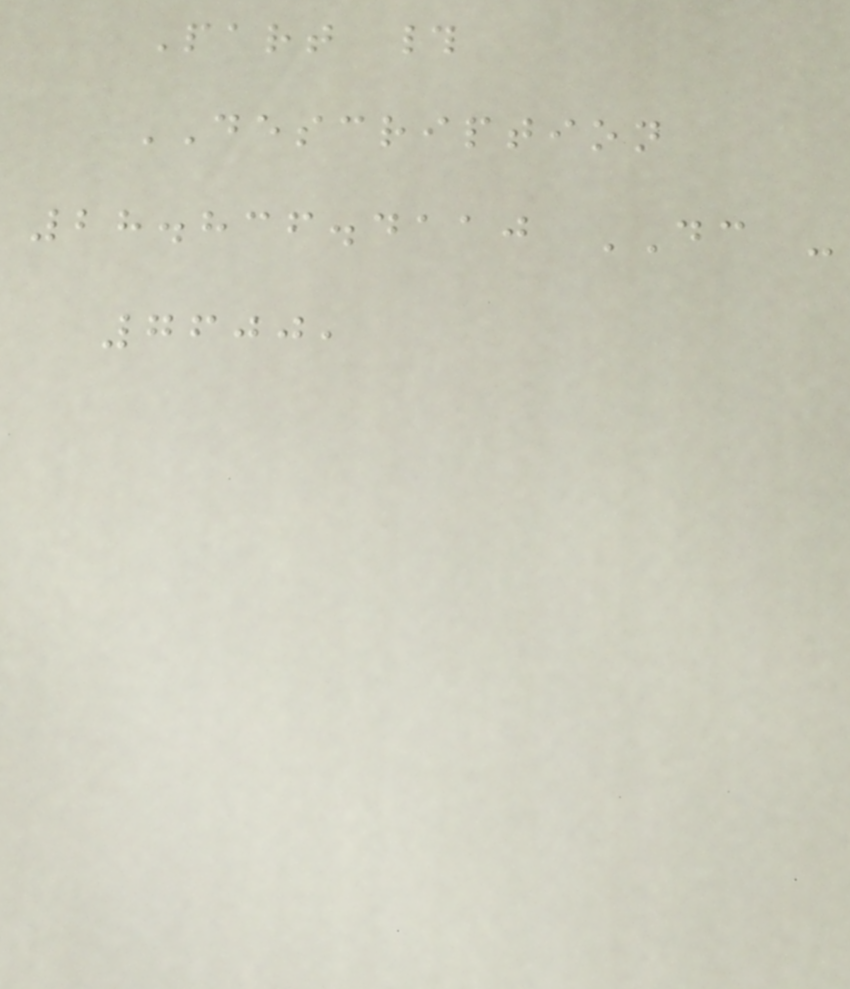Part #
DESCRIPTION
28.836.4110 DC -
7600,
